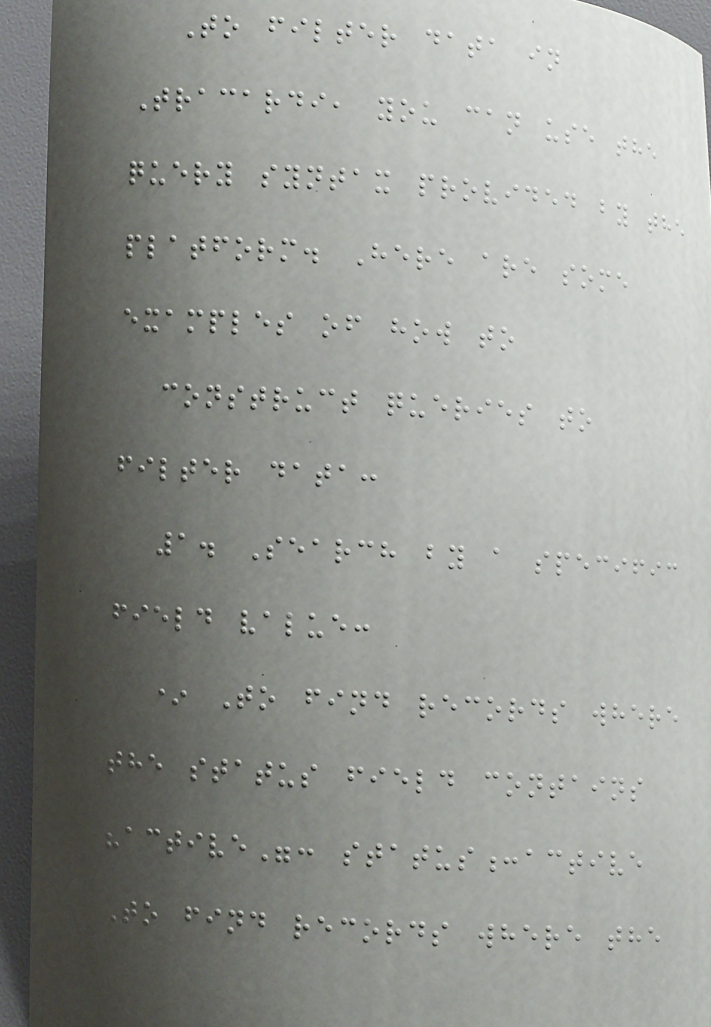To filter data in
Tracardi, you can use the
query syntax provided by the
platform. Here are some
examples of how to
construct queries to
filter data:
1. Search by a specific
field value:
* To find records where
the status field contains
"active": status:active
To find records where the
